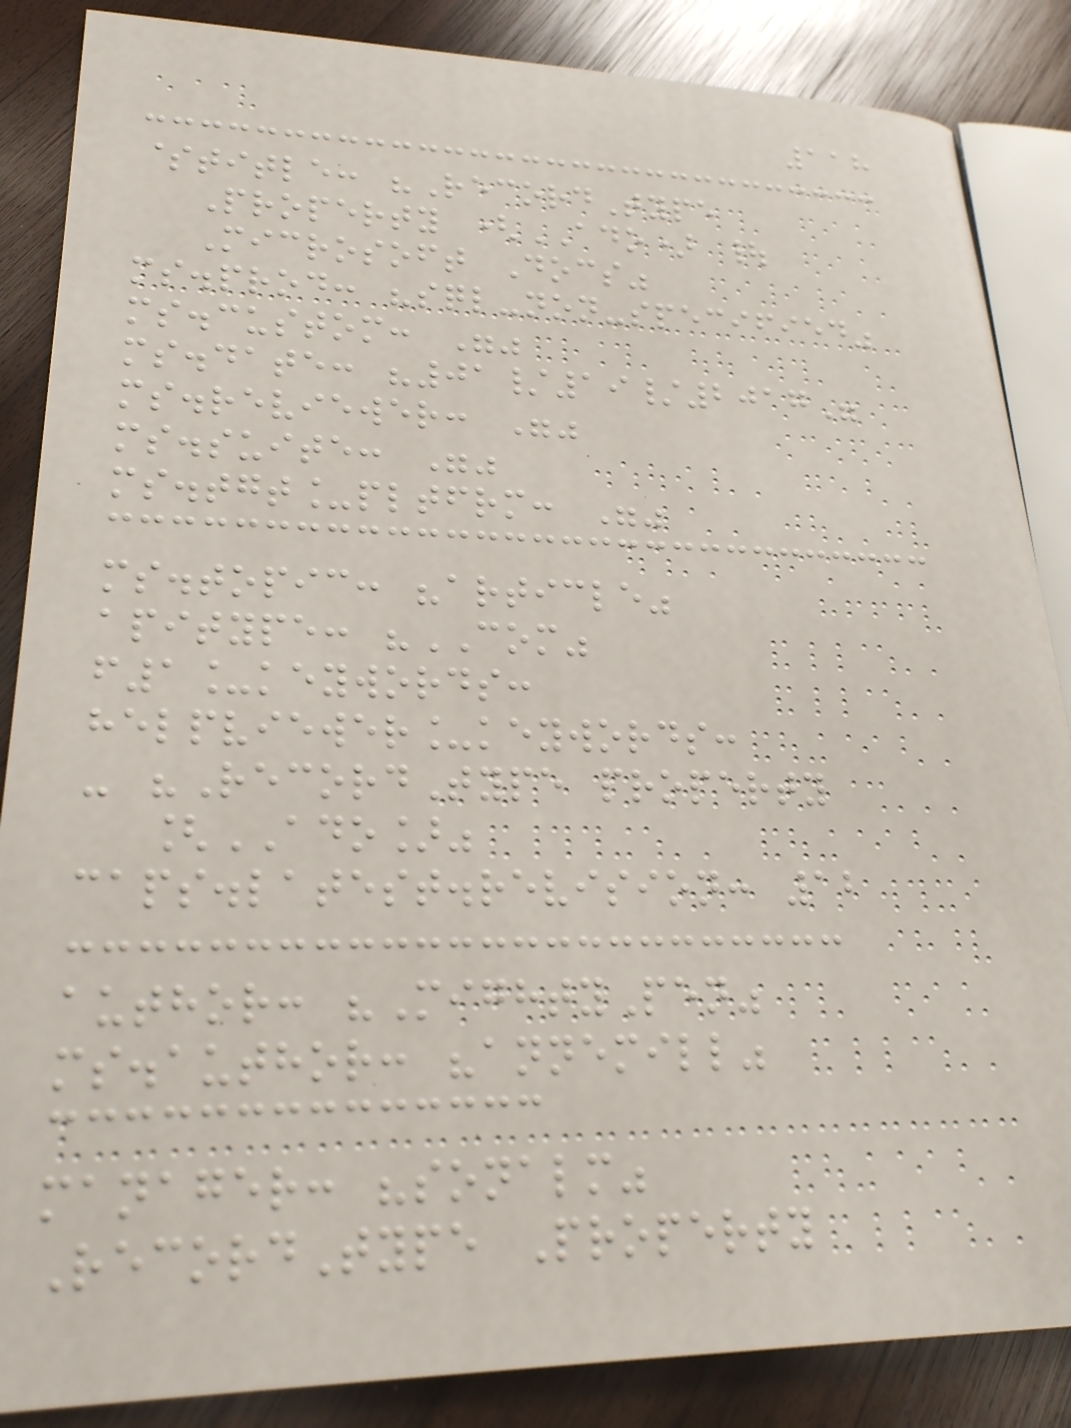118
$title: "RecordType
Property (ADO) |
Microsoft Docs"
ms.prod: "sql-non-specified"
ms.custom: ""
ms.date: "01/19/2017"
ms.reviewer: ""
ms.suite: ""
ms.tgt_pltfrm: ""
ms.topic: "article"
apitype: "COM"
f1_keywords:
helpviewer_keywords:
- "RecordType property
[ADO]"
caps.latest.revision: 12
author: "MightyPen"
ms.author: "annemill"
manager: "sonalm"
RecordType Property
